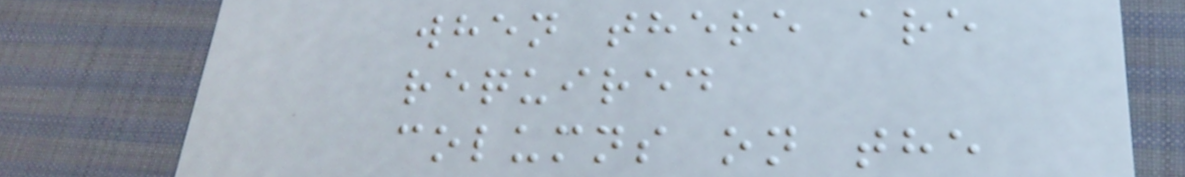when there are
required
columns on the
